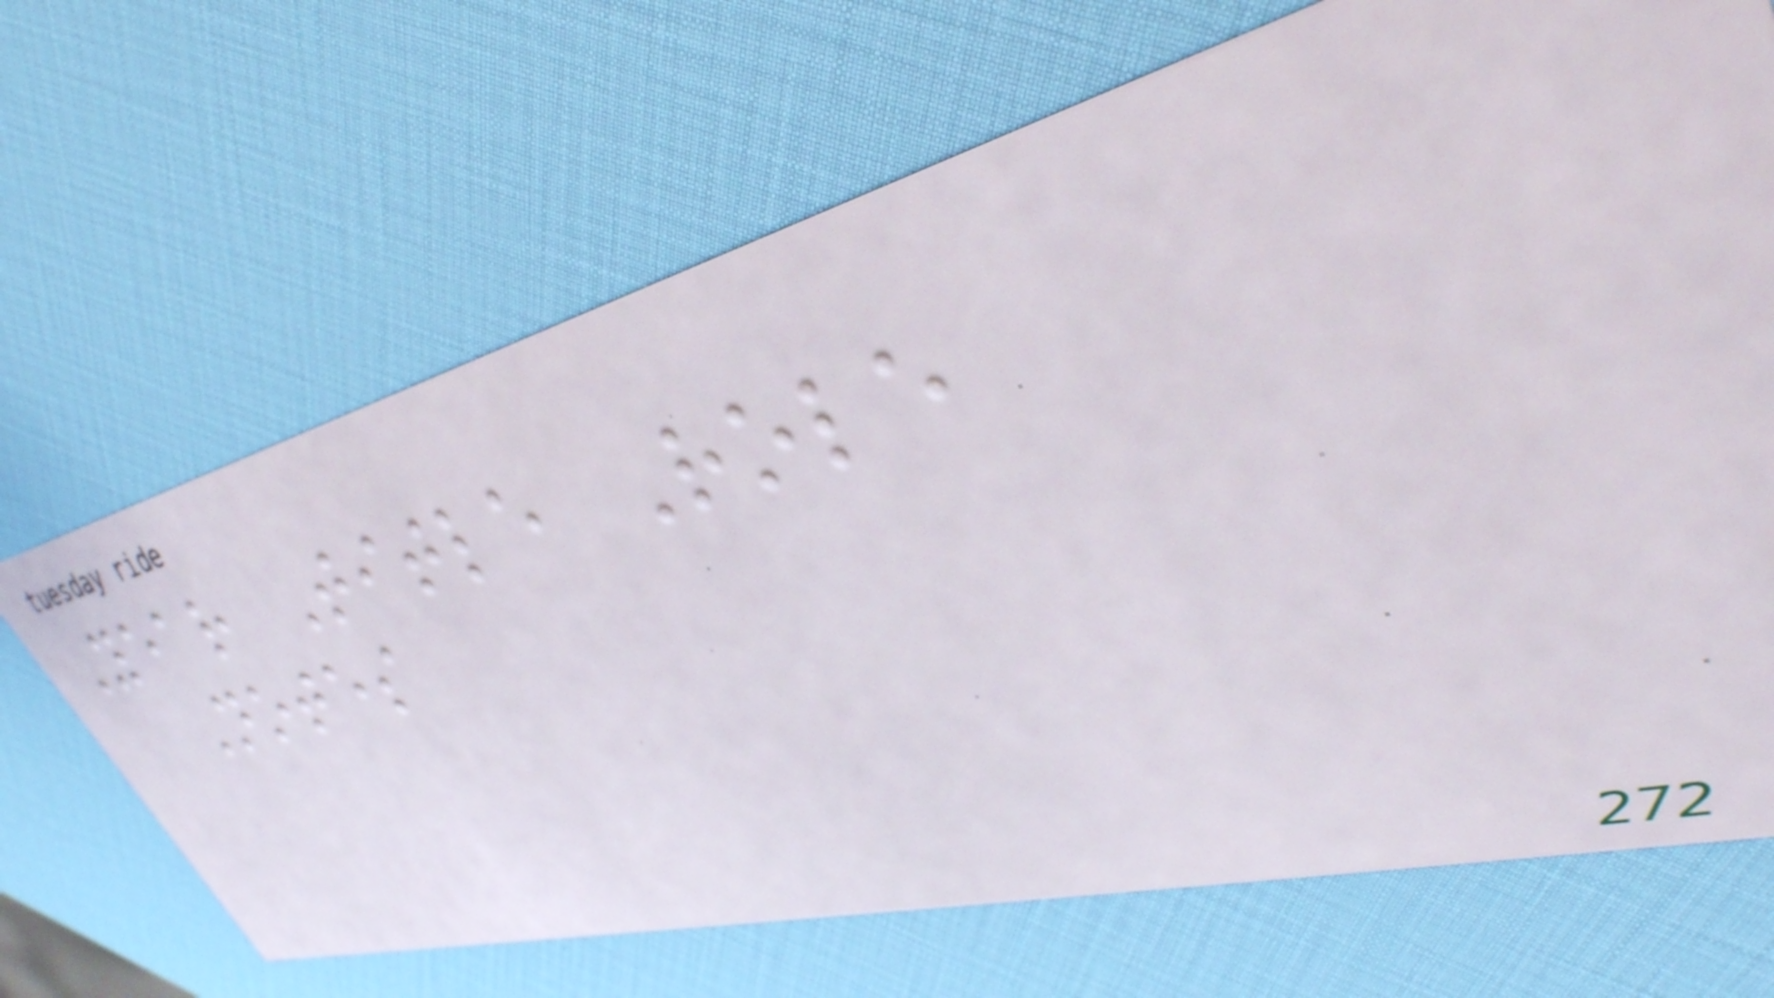Year Title Role
Notes
